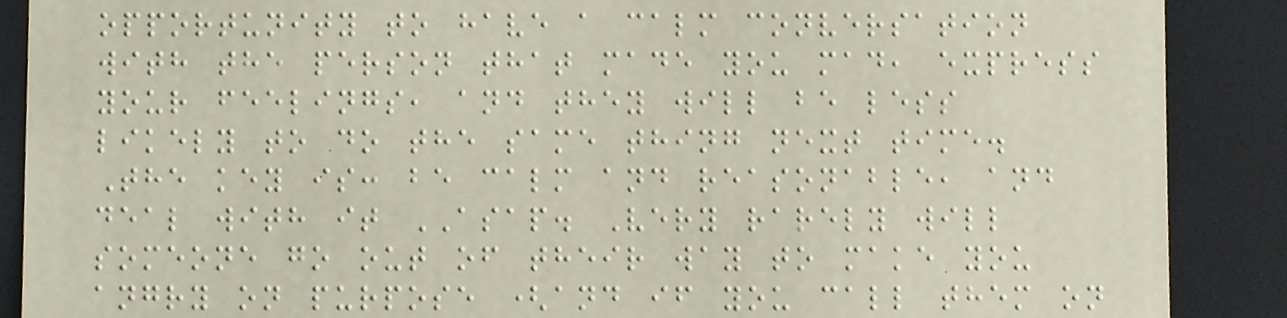opportunity to have a calm conversation
with the person that made you mad, express
your feelings, and they will be less
likely to do the same thing next time.
The key is: be calm and reasonable, and
deal with it ASAP. Very rarely will
someone go out of their way to make you
angry on purpose (and if you call them on
